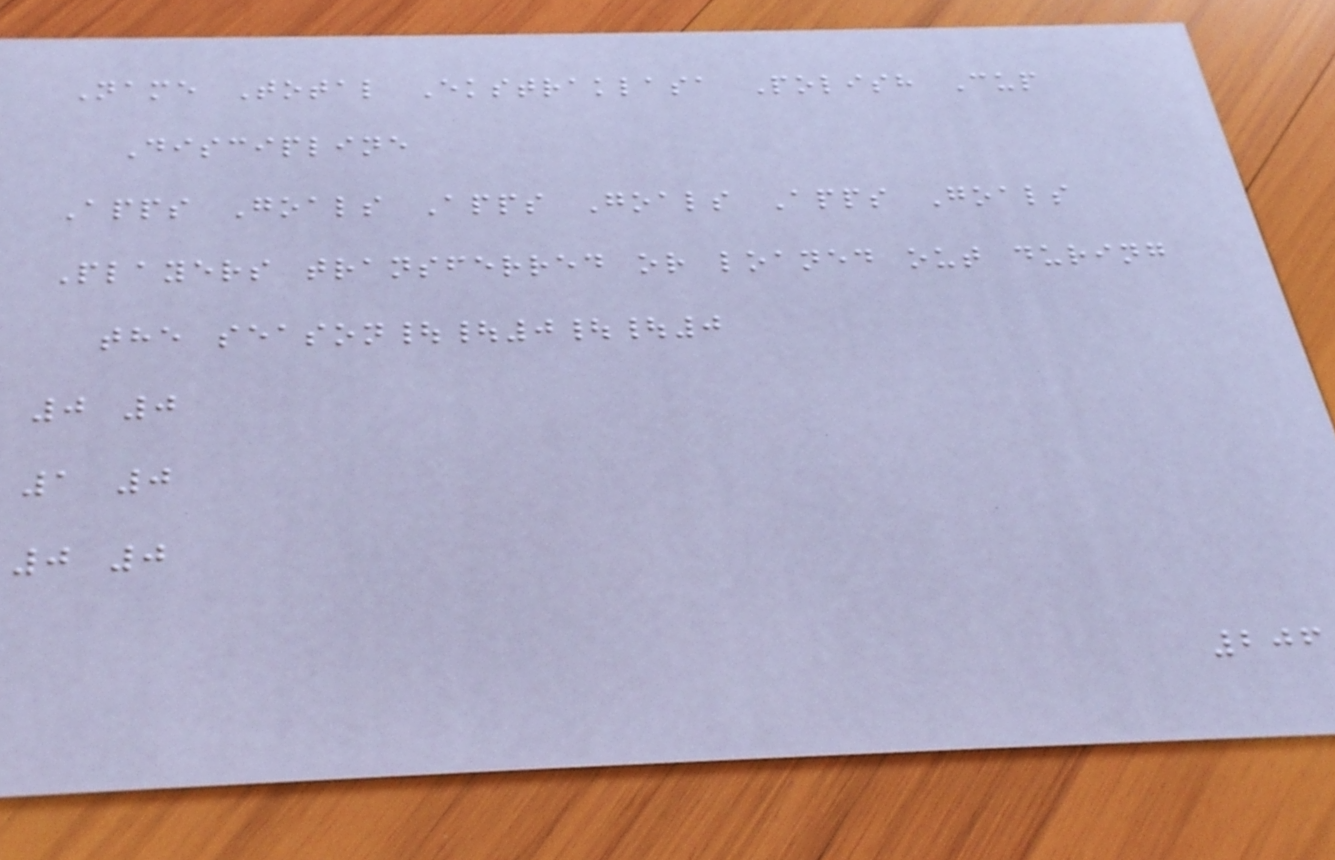Name Total Ekstraklasa Polish Cup
Discipline
Apps Goals Apps Goals Apps Goals
Players transferred or loaned out during
the season||0||0
0 0
1 0
0 0
206
